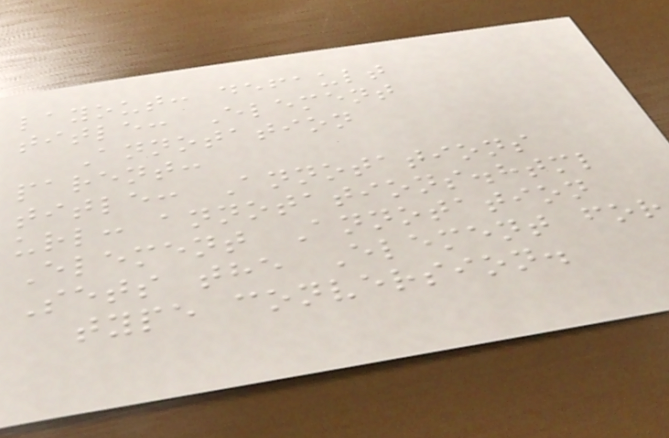layout: default
title: Element
Annotation
parent:
title: Annotations
url: annotations.html
Element Annotation
Sets the Element for
type conversion.
